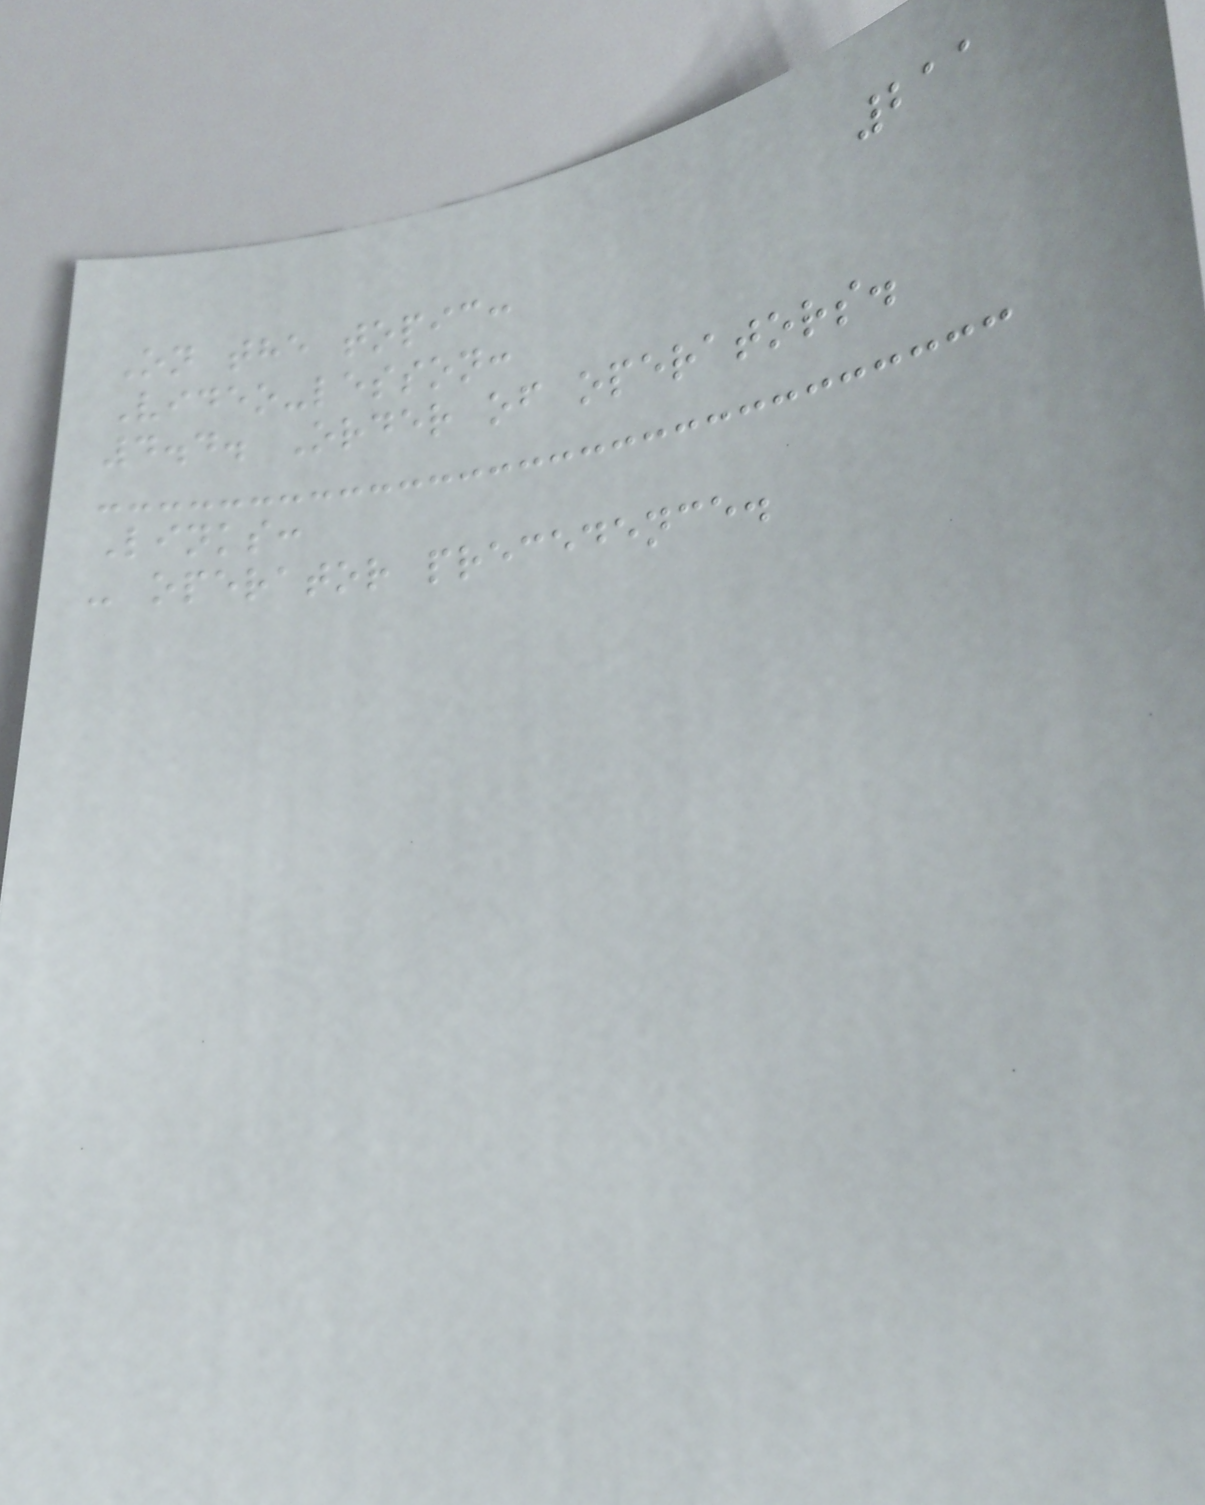211
On the topic:
Video-lesson:
4.4. Order of operators.
Links:
- operator precedence.
